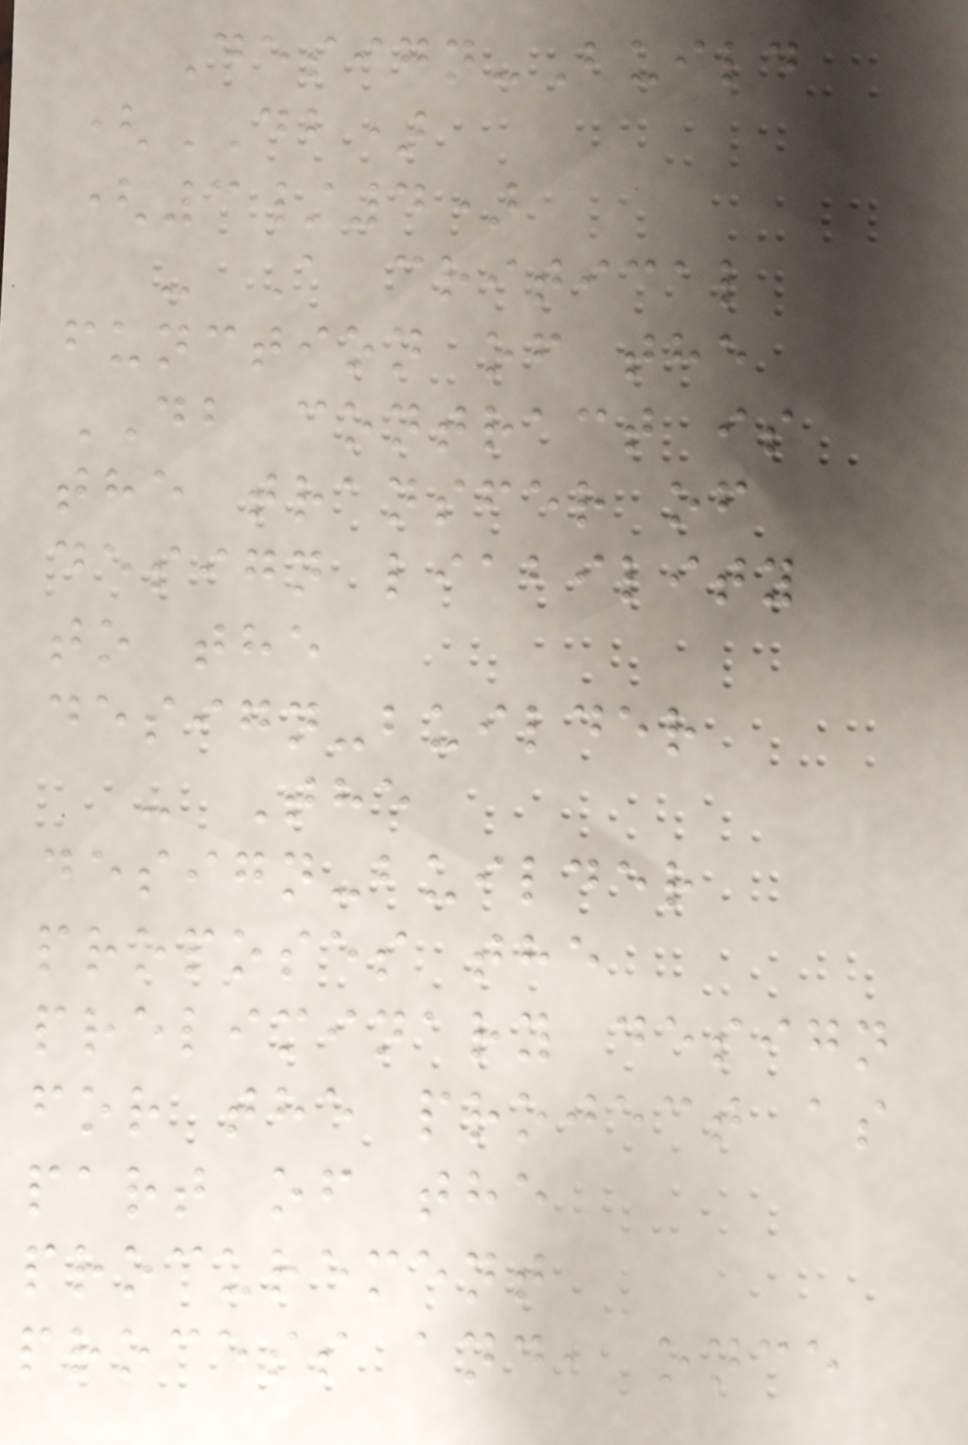Design-Build
(DB)
(3/4)
- A critical
function of the
DB contract is
the transfer of
design liability
to the
design-builder
- The
design-builder
proposes the
preliminary design
for the project as
part of the
procurement
process and, once
